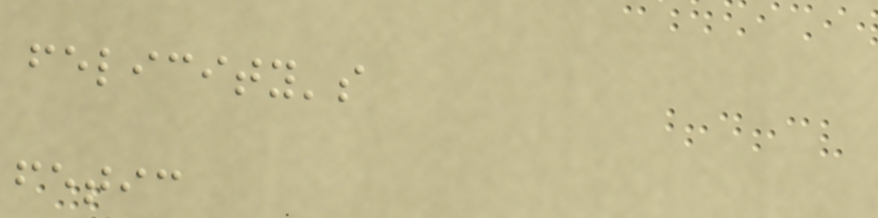felicity's
fetic
